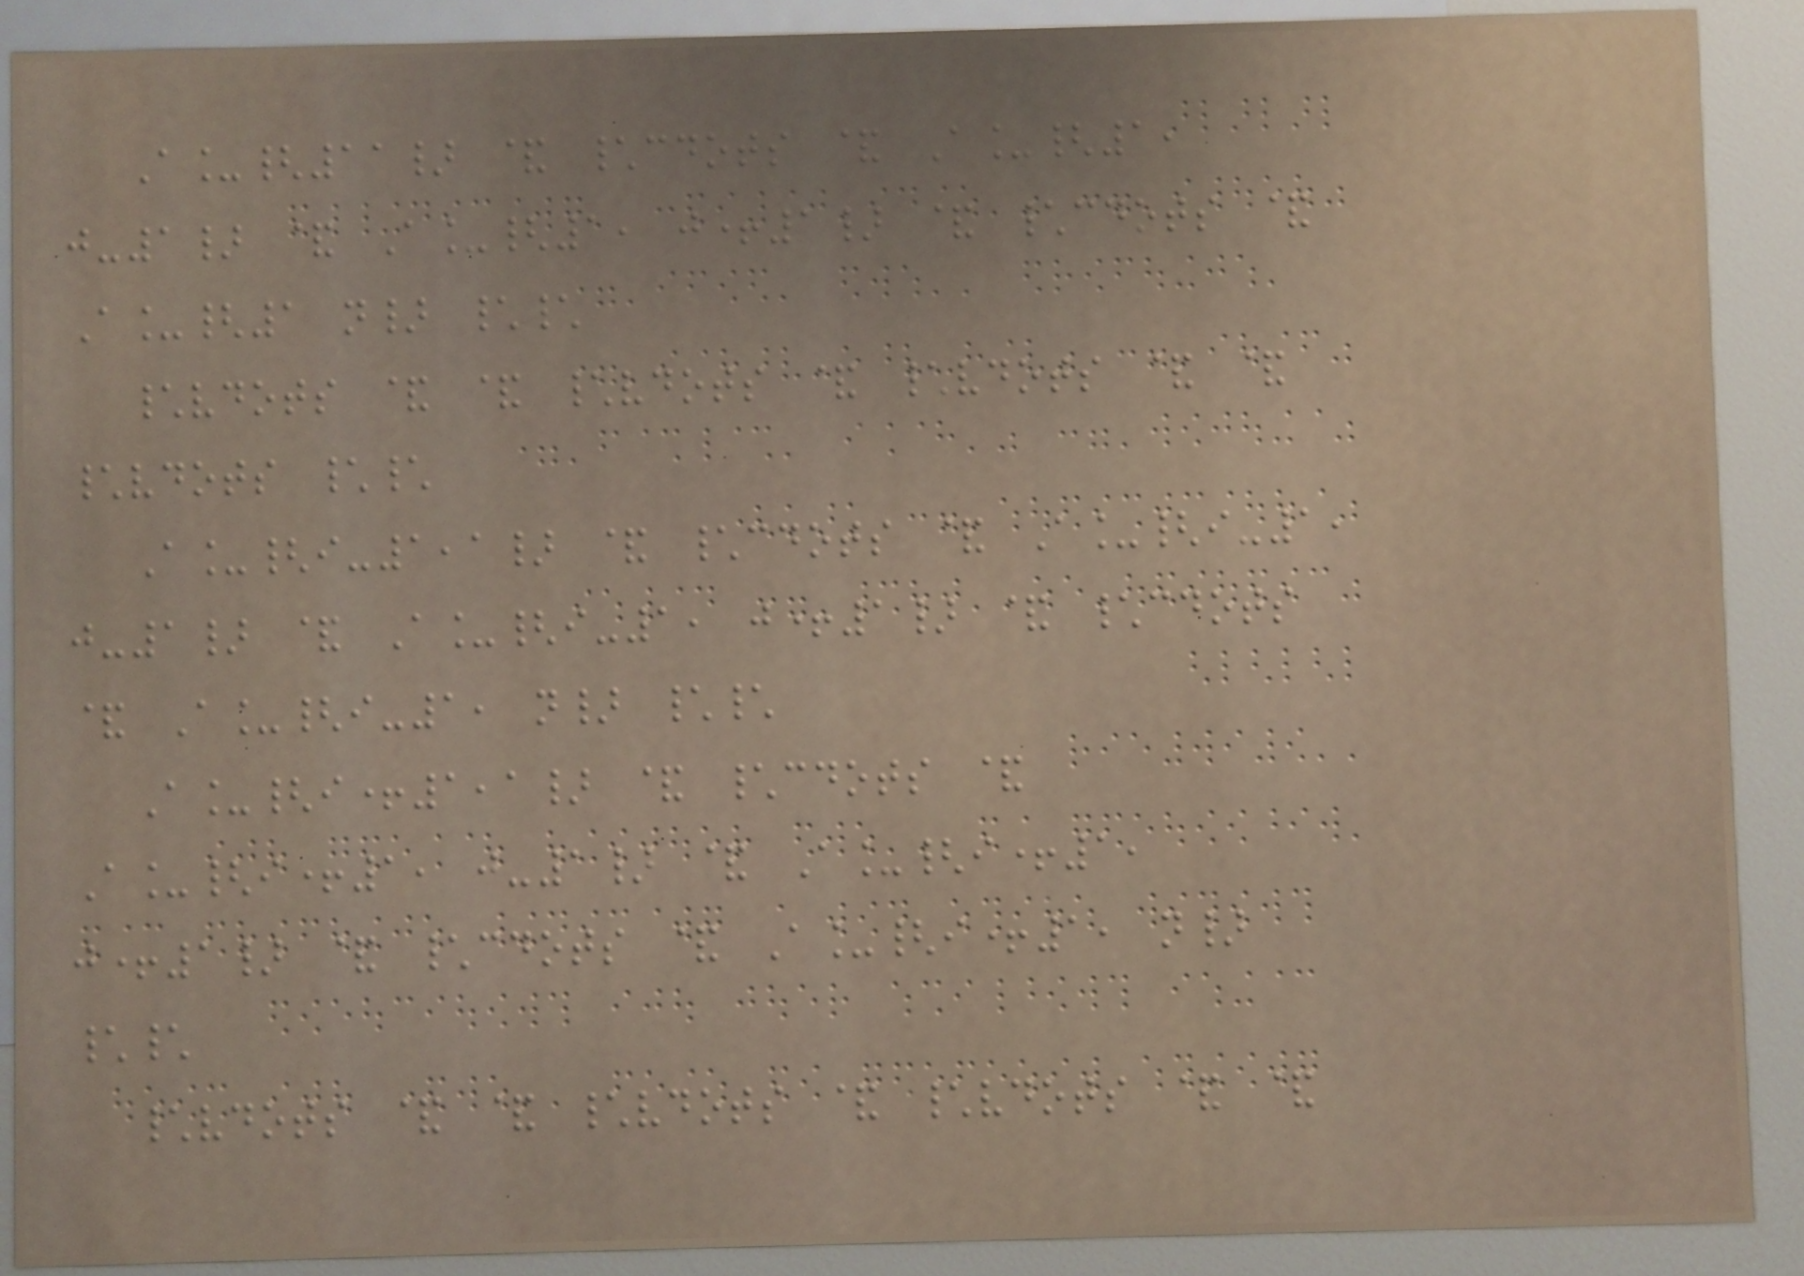A_{11} & \cdots & A_{1,
j-1} & A_{1, j+1} & \cdots &
A_{1 n} \\
\vdots & & \vdots & \vdots & &
\vdots \\
A_{i-1,1} & \cdots & A_{i-1,
j-1} & A_{i-1, j+1} & \cdots
& A_{i-1, n} \\
A_{i+1,1} & \cdots &
A_{i+1, j-1} & A_{i+1,
j+1} & \cdots & A_{i+1, n}
\\
\vdots & & \vdots & \vdots & &
